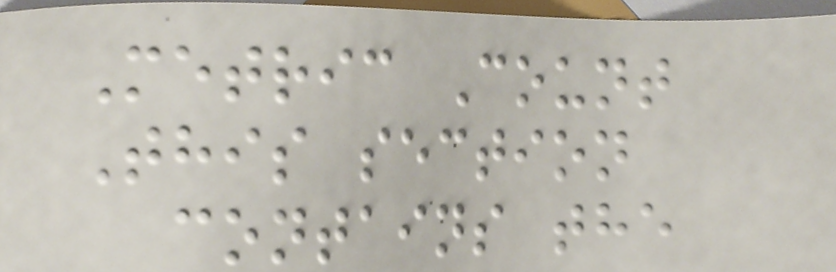Metric Count
This section
contains the
